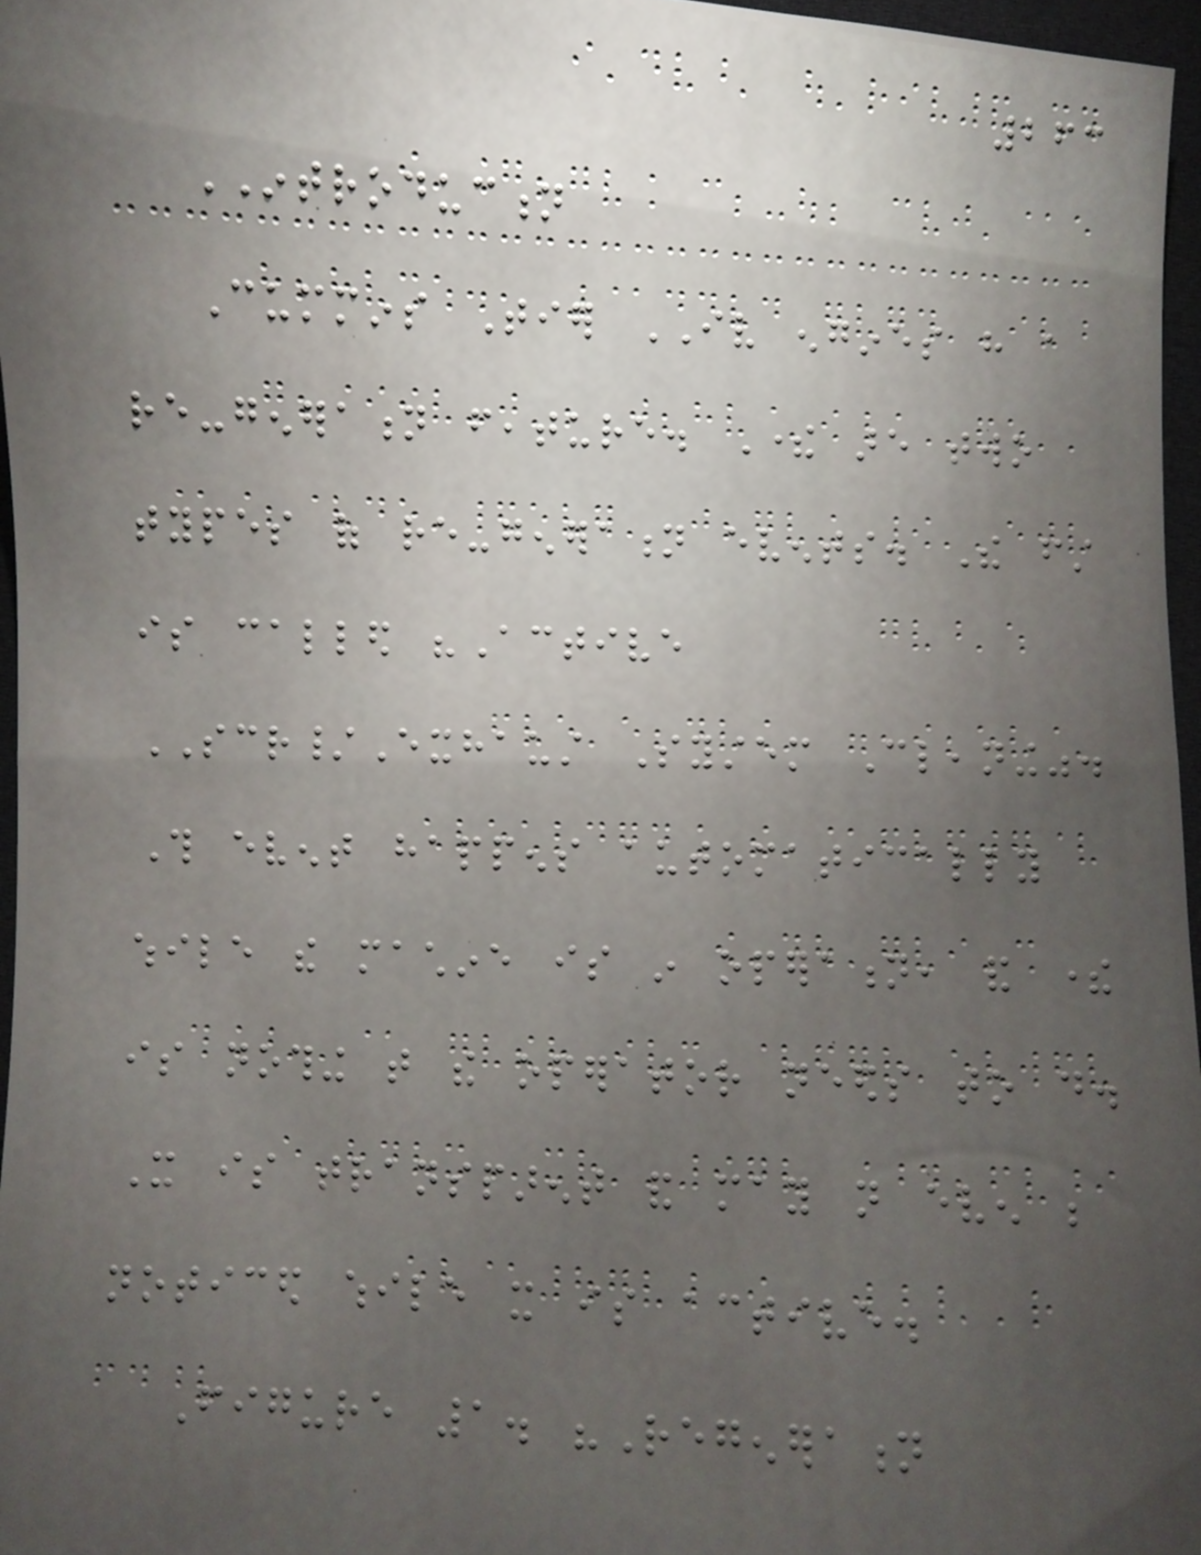263
INTRODUCTION
Cummins Tier IV engines have a
re-generation feature. There are two
types of re-generation events. The first
is called "Active
SCR/Exhaust System Cleaning".
This event happens automatically
while the machine is in operation, and there
is nothing that the operator needs to do.
It is transparent and may not even be
noticed while it is active.
Figure 1. "Regeneration
